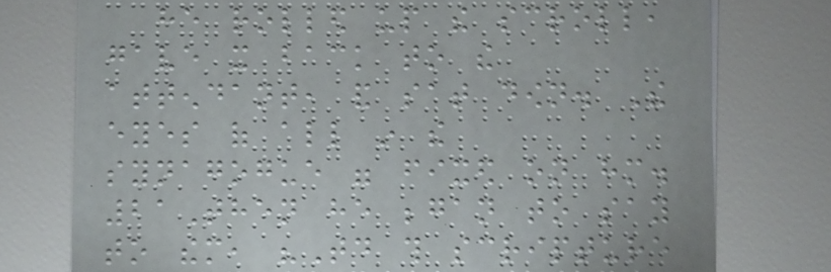he rolled up the scroll,
gave it back to the
attendant, and sat down. The
eyes of all in the
synagogue were fixed on him.
21Then he began to say
to them, "Today this scripture
